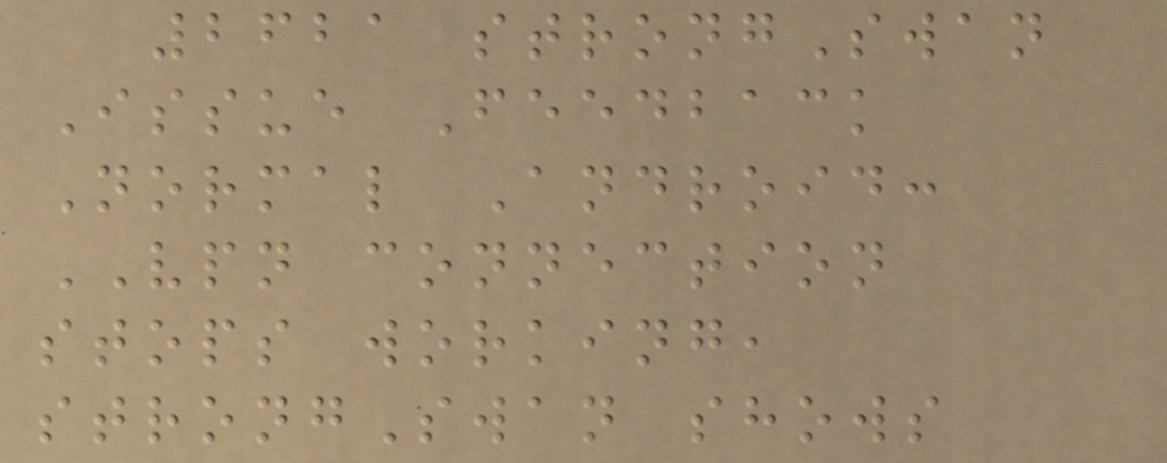2621 strongSwan
Issue Feedback
Normal Android:
VPN connection
stops working,
strongSwan shows
